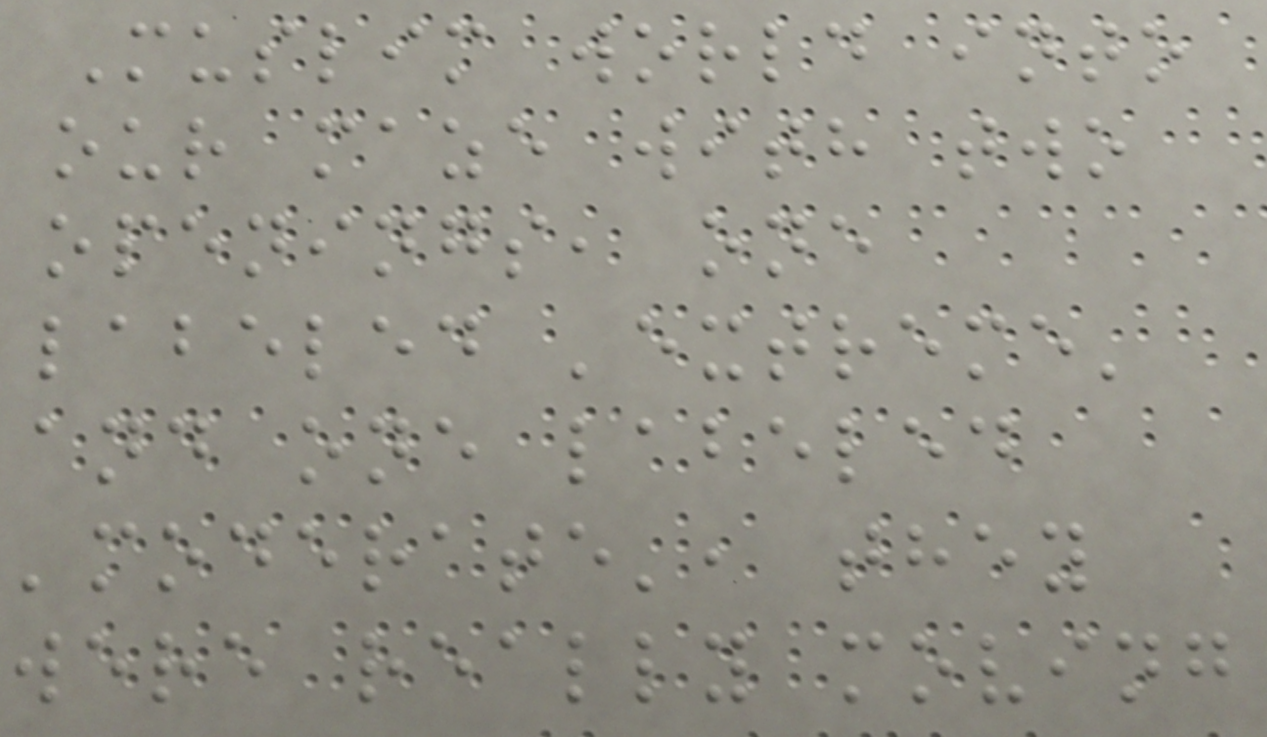Muslim world into
our maze with two
openings, one
labeled 'extreme'
and one labeled
'moderate', they
were really moving
